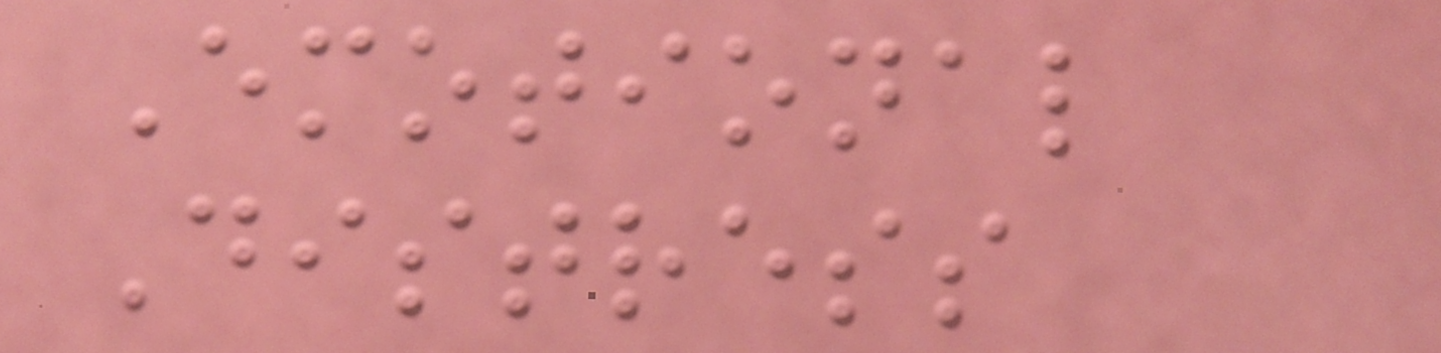Emotional
Distress
